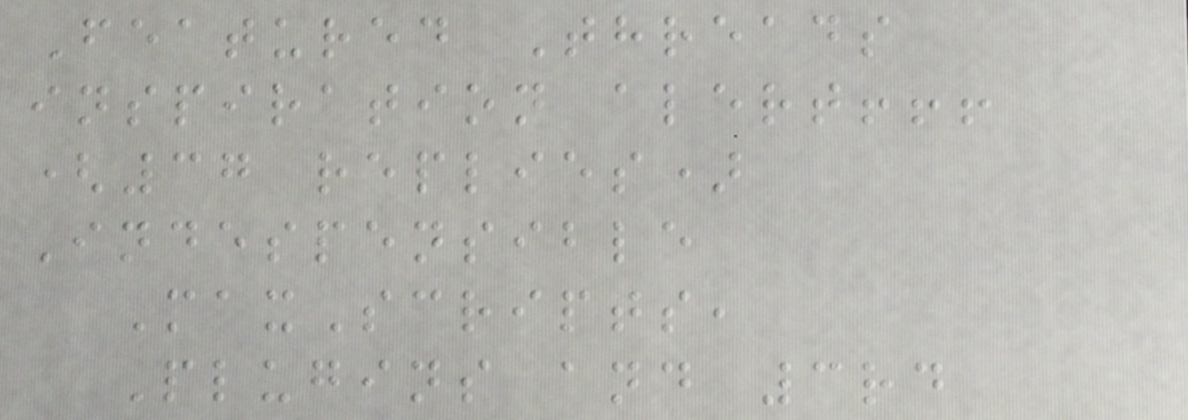Featured Threads
inspiration alert!!!
(37 replies)
Indespensible
MaxScripts,
Plugins and 3rd
